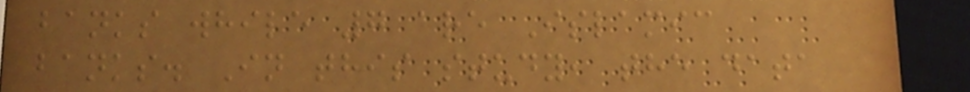banks while 7 are Islamic
banks. In this study, the data
